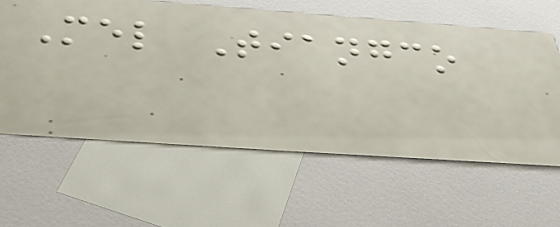Mel Tiangco
